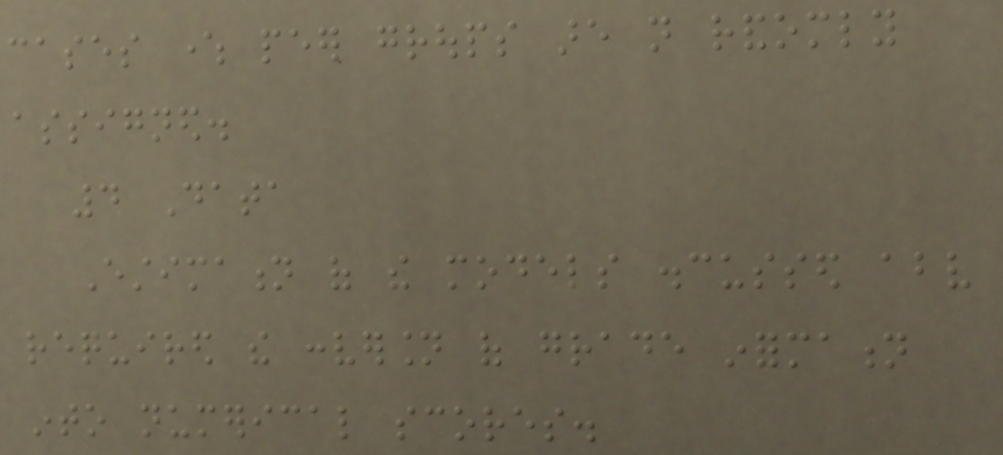cases where peer groups are not randomly
assigned.
4 Data
Estimation of the models discussed above
required the conversion of grade information
into numerical scores.
